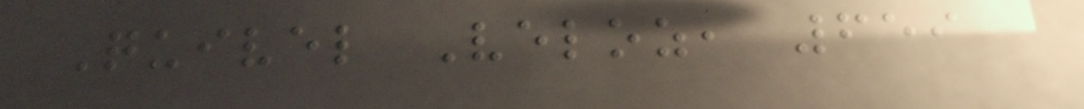Quivel Veloz, 659
